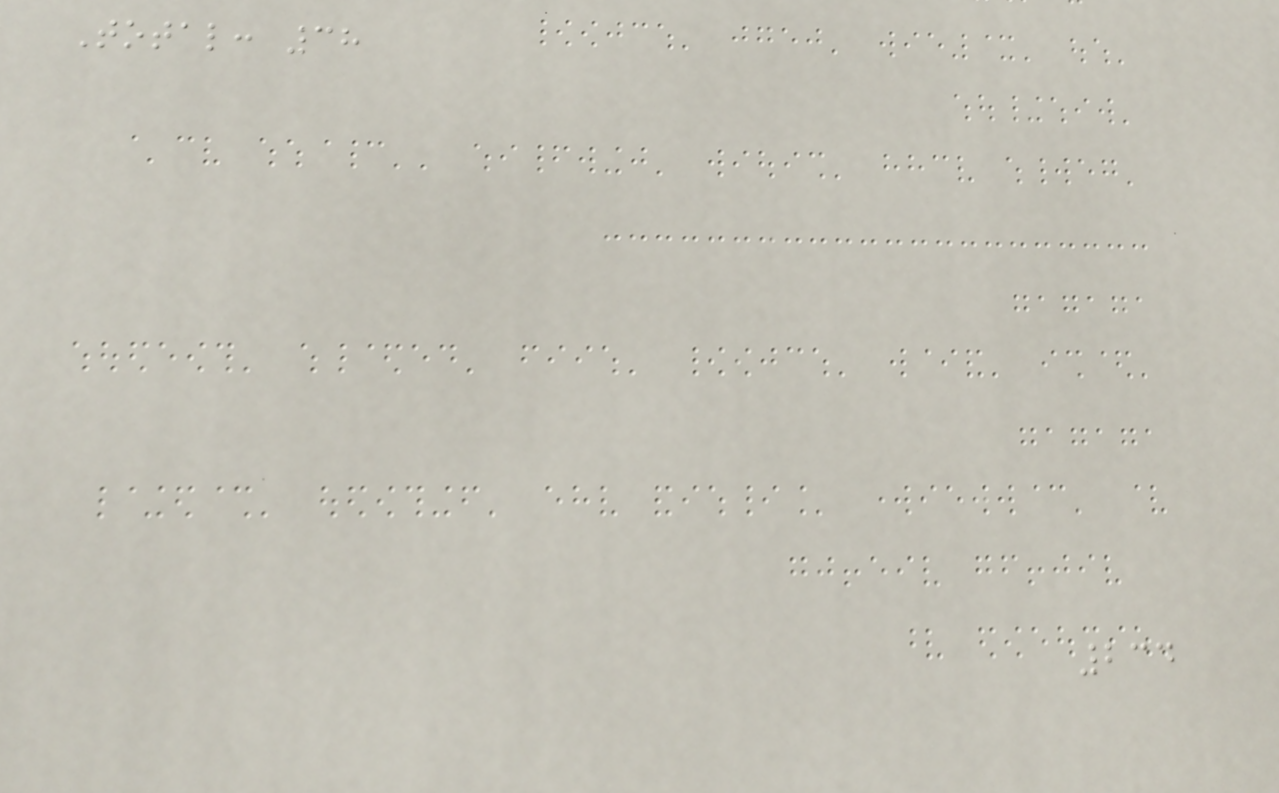Total: 38
234
